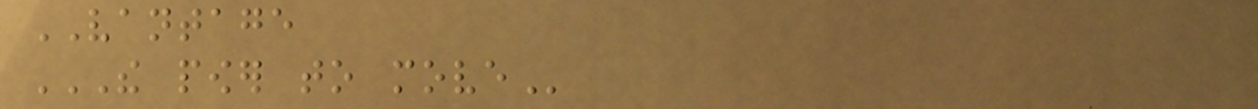VANTAGE
THE POWER TO MOVE
